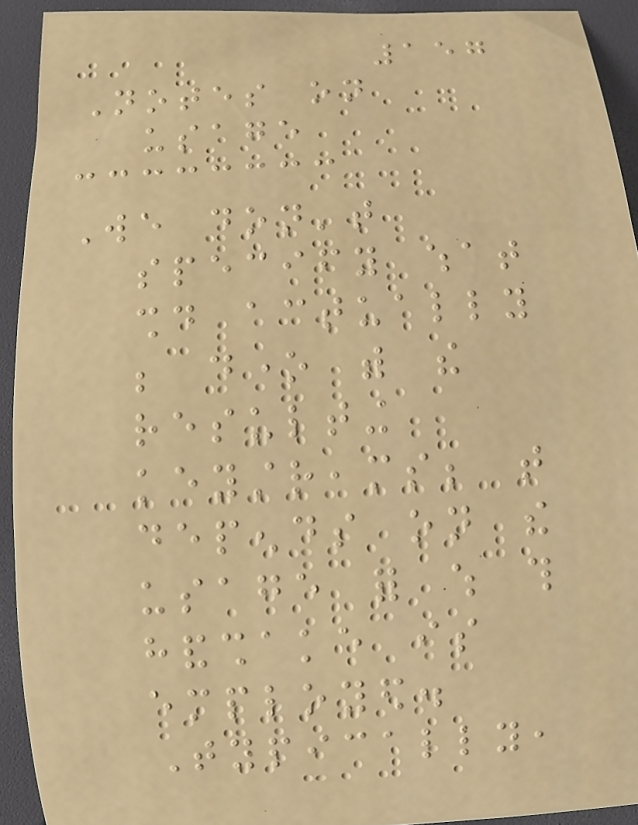157
Notes on
usage
We don't
specify what
should actually
be done with the
resulting
keystreams; that
depends on the
usage for which this
handshake is
employed.
Typically,
